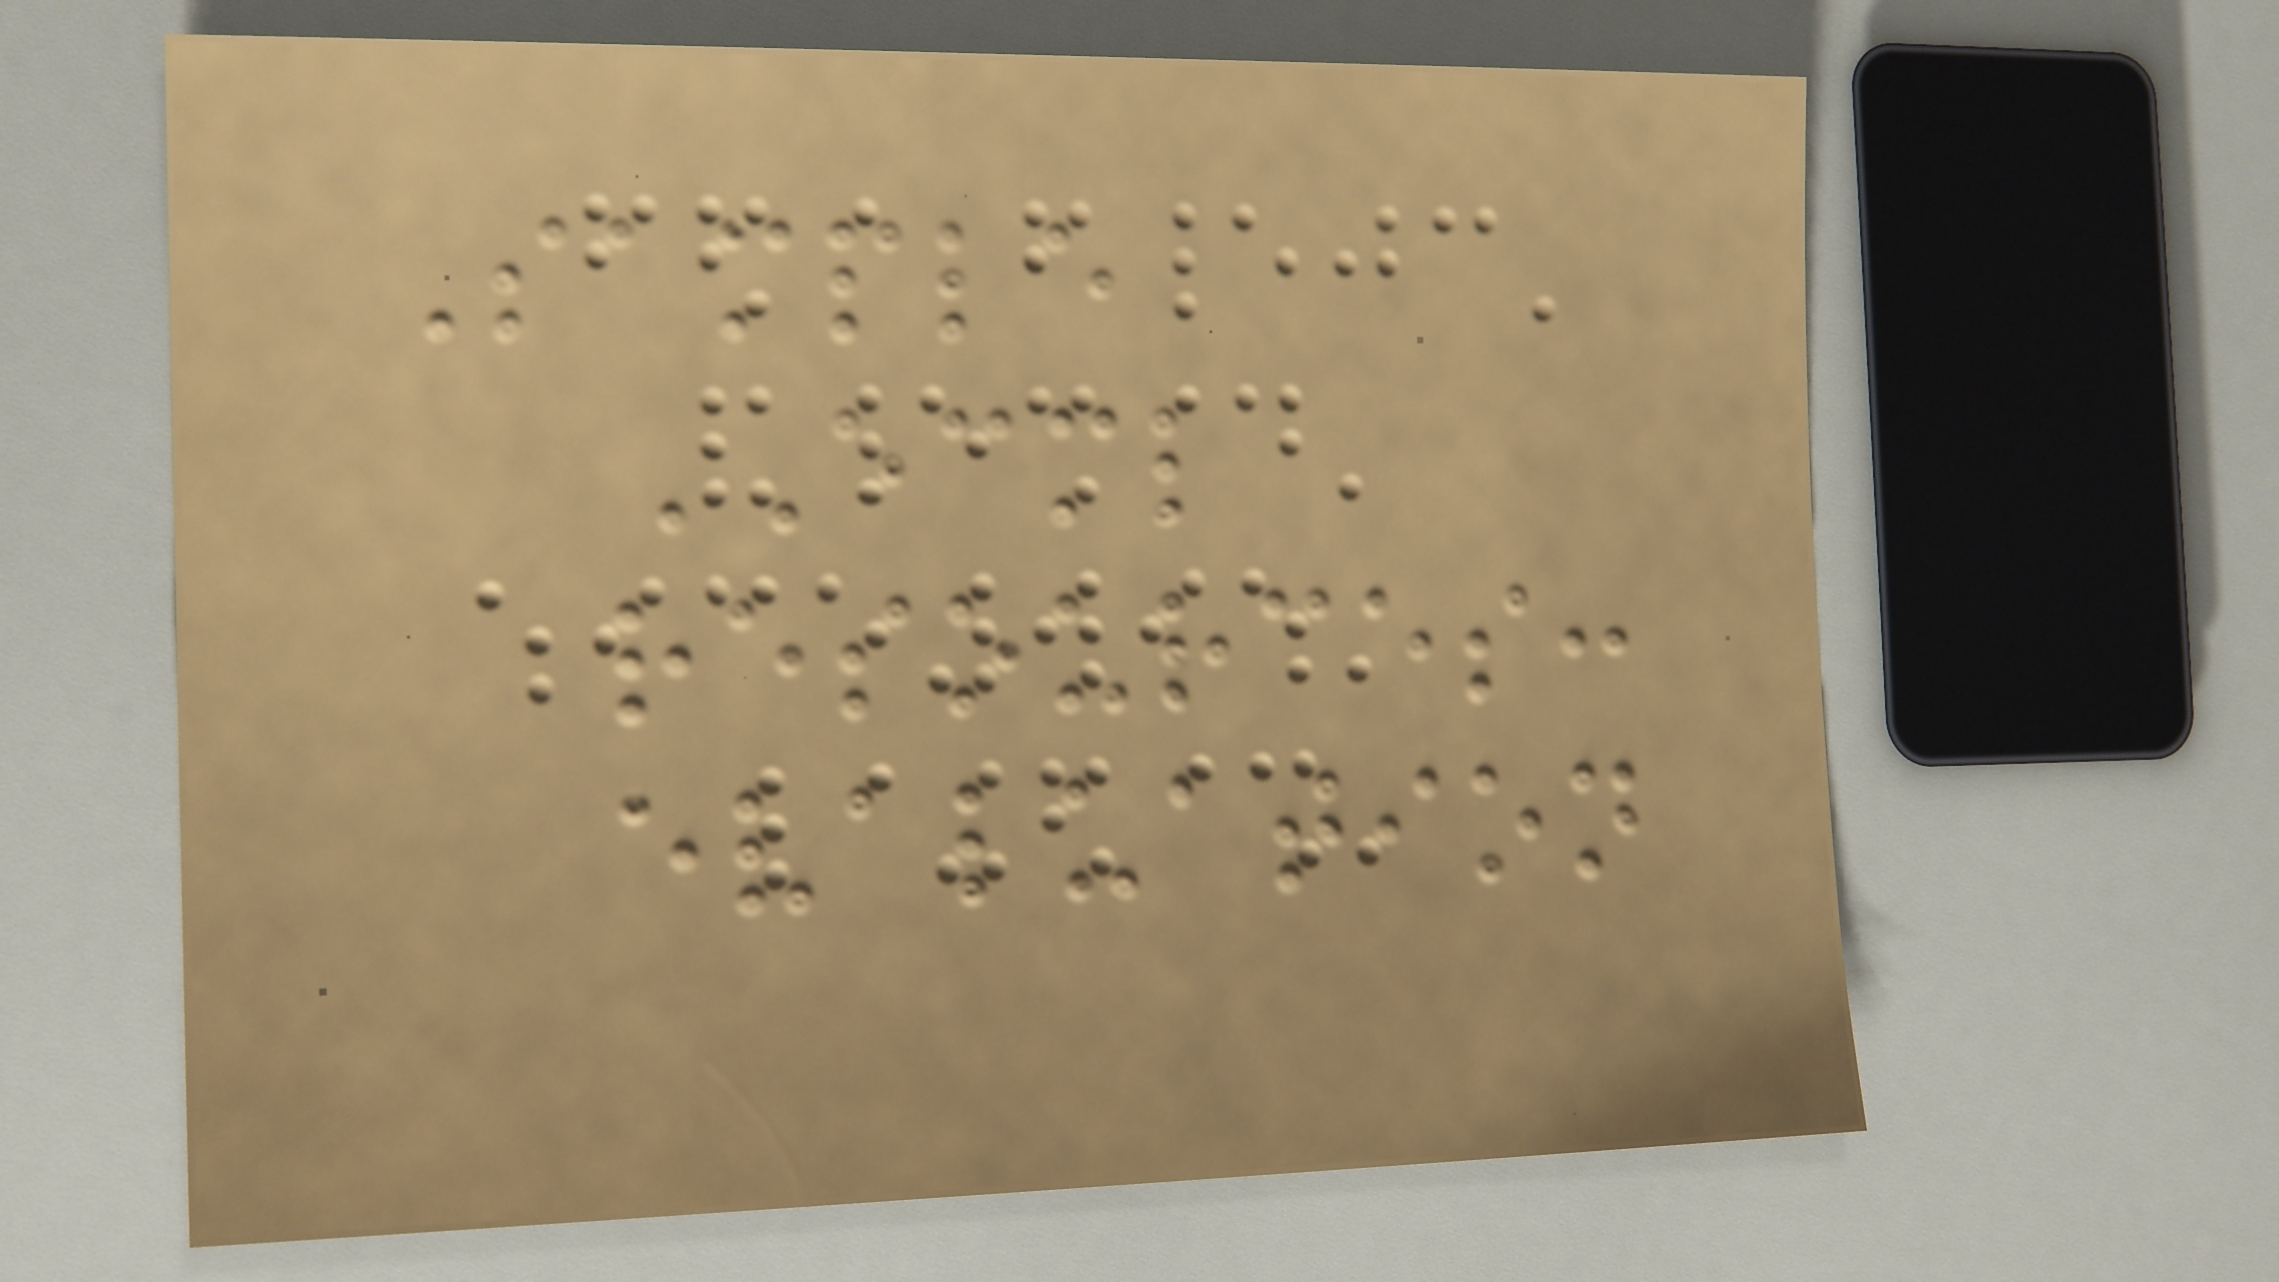Sample
ECML
resources:
evaluation
